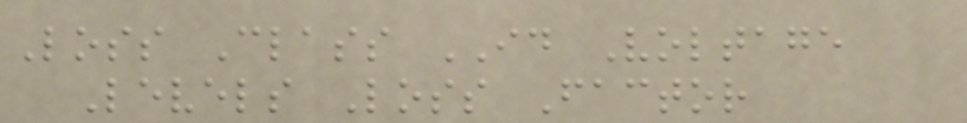Loss Class ID Voltage
Levels Loss Factor
